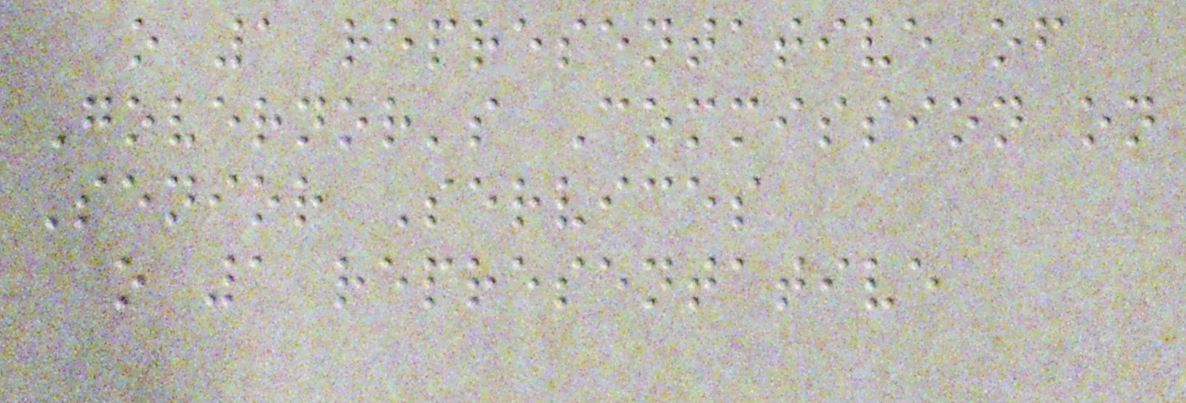o 1 representative of
Governor's Commission on
Senior Services
o 1 representative
